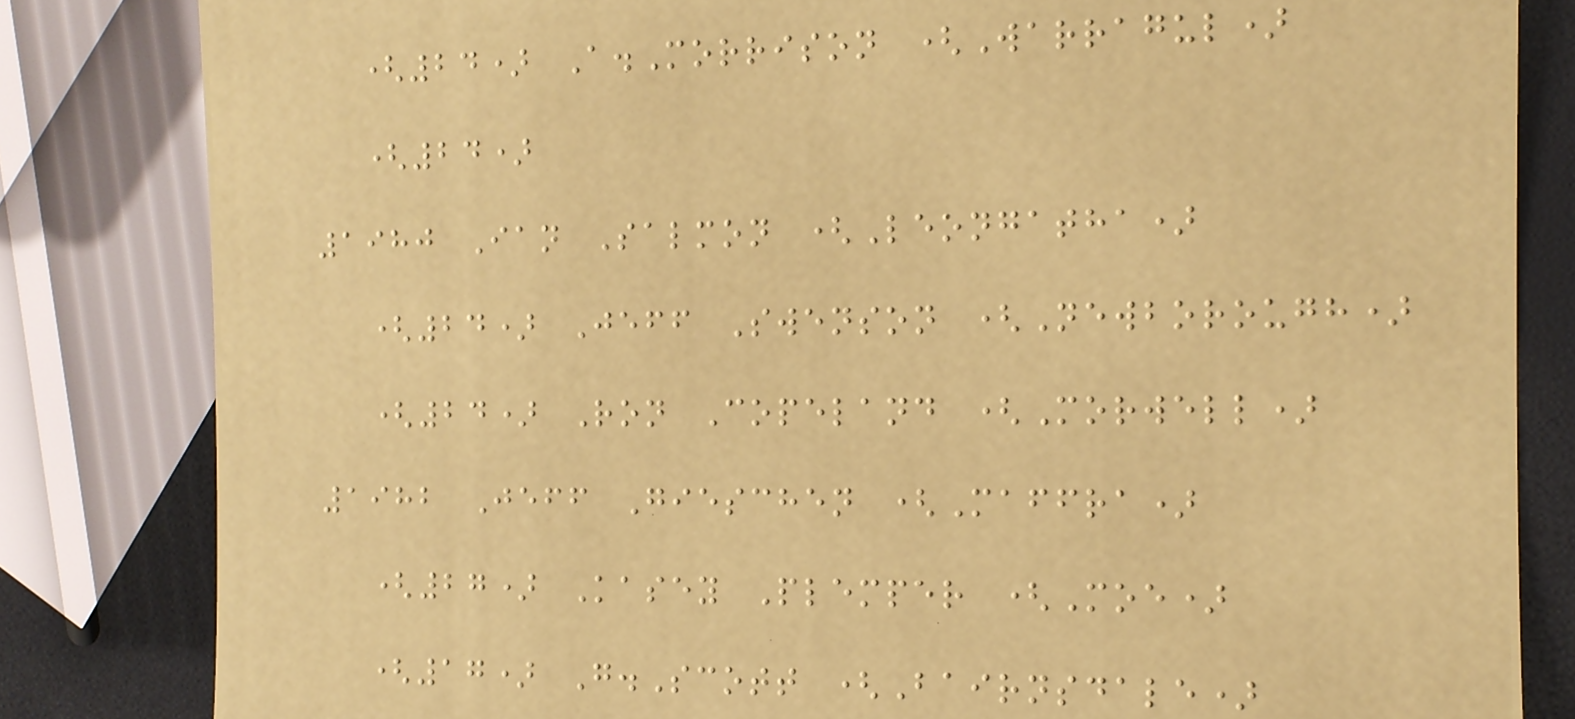(24) A.Morrison (Warragul)
(24)
1980 Ian Salmon (Leongatha)
(24) Jeff Swenson (Newborough)
(24) Ron Copeland (Morwell)
1982 Jeff Gieschen (Maffra)
(27) Kasey Plemper (Moe)
(17) G.Scott (Bairnsdale)
